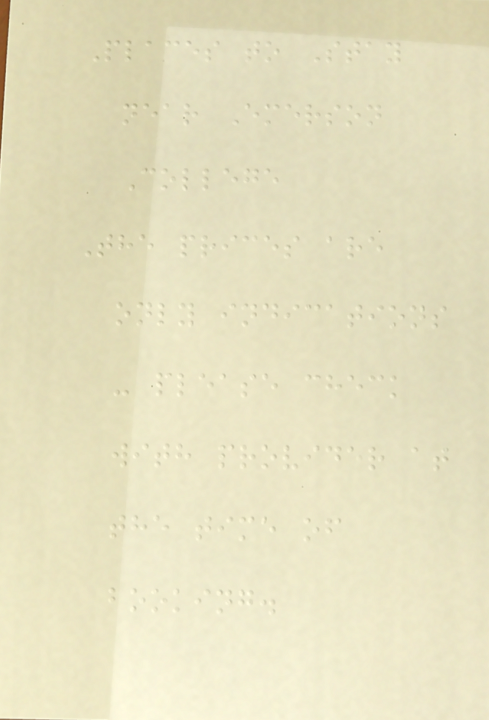Places to Stay
near Emerson
College
The prices are
only indications
- please check
with provider at
the time of
booking.
